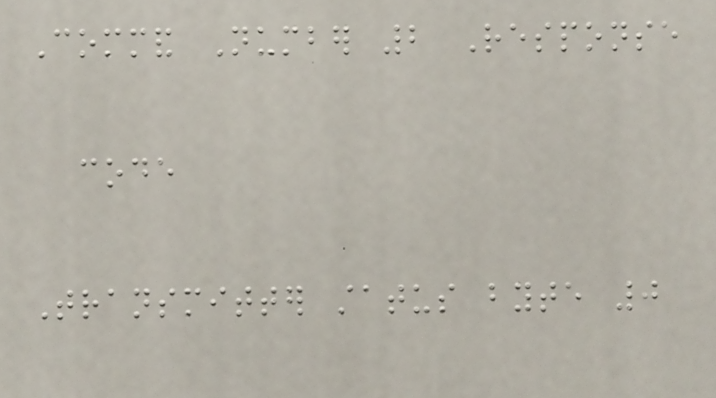Command Number 2 Response
code
Transmitter status byte 0
